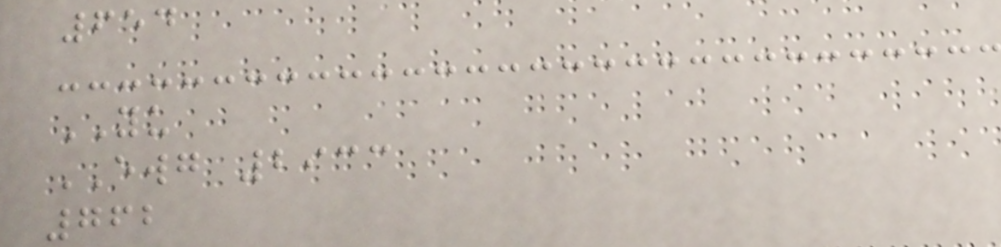654
YU
EWG 2933
762
